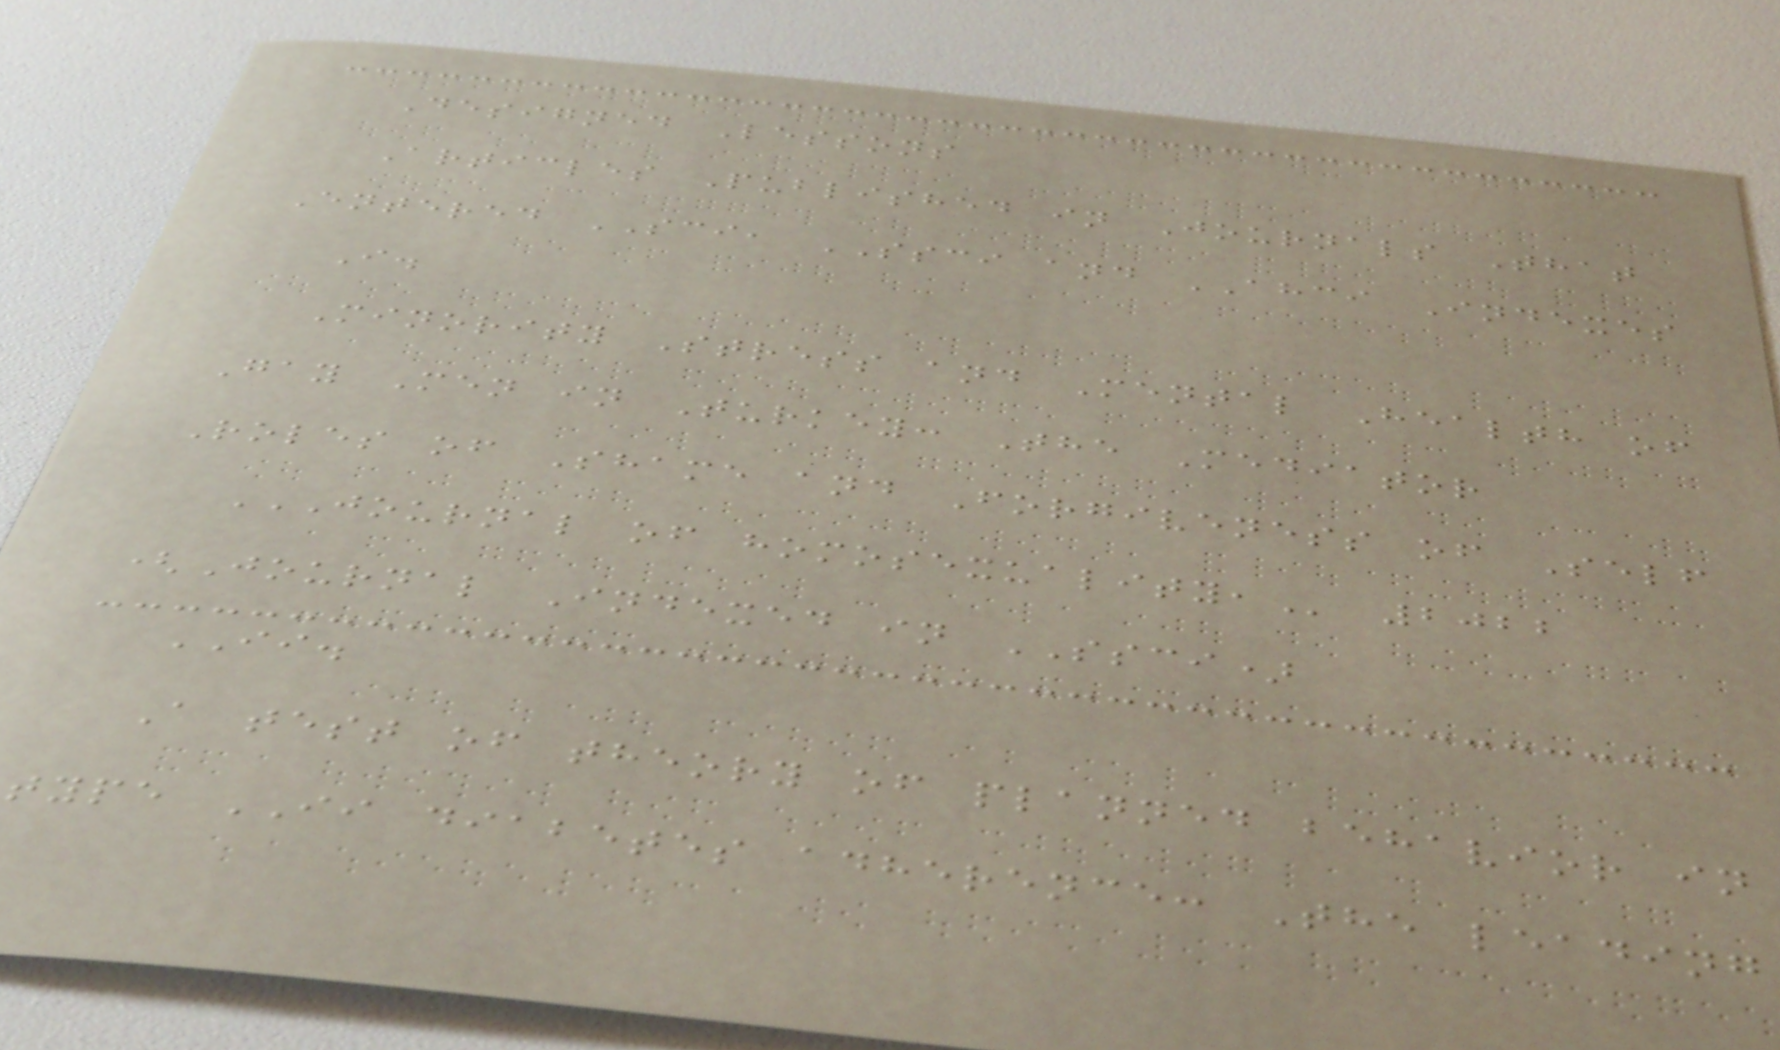Designed Lessons
Articles Published in Journals That
Entered SCI, SSCI and AHCI Indexes
I.
Minority Stress and Mental Health of
Gay Men in Turkey: The Mediator
Roles of Shame and Forgiveness of Self
JOURNAL OF HOMOSEXUALITY, 2022
(Journal Indexed in SSCI)
II.
A test of theory of planned behavior in
type II diabetes adherence: The leading
